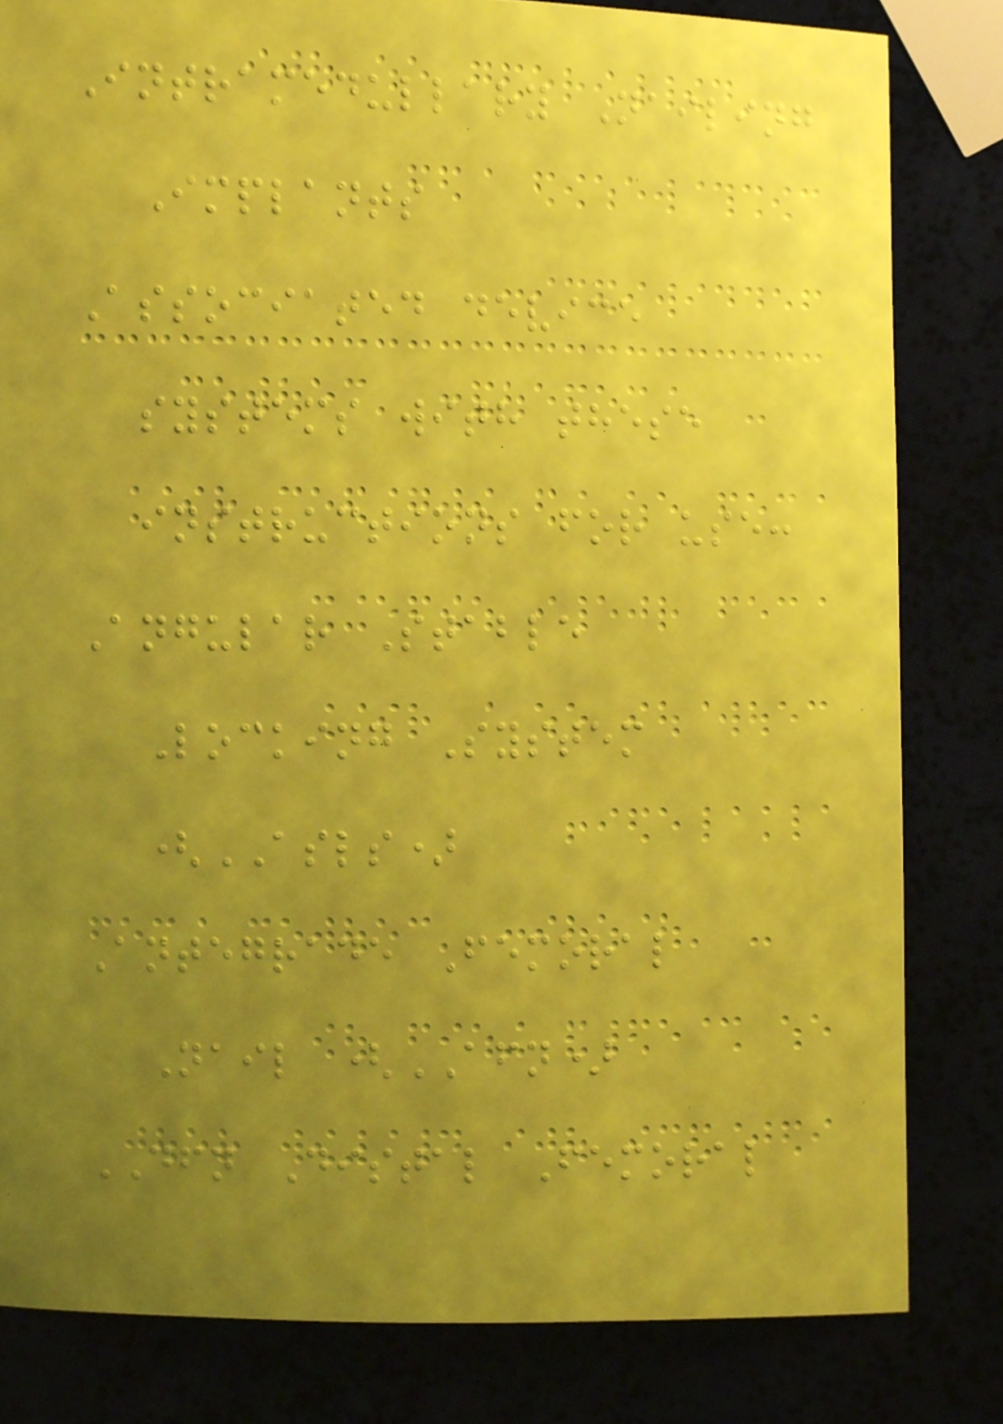Intramedullary Nailing
Implants
Associated device
systems with these
instructions for use:
Angular Stable
Locking System
(ASLS)
Antegrade Femoral
Nail (AFN)
DFN Distal Femoral
